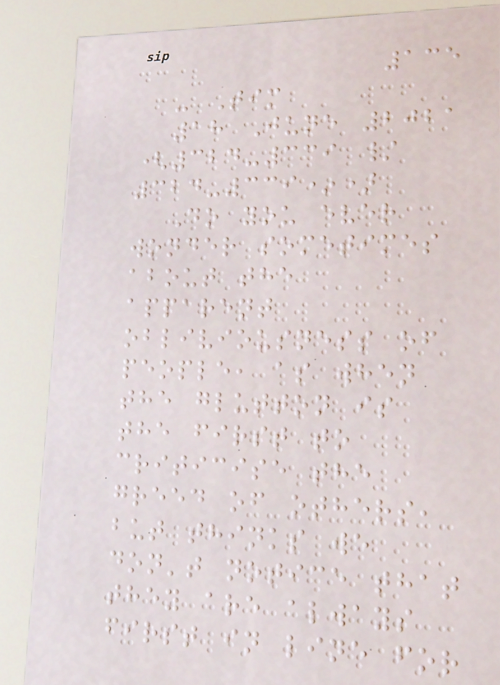135
- Tim
18 June 2021
(324-339 /
324-339*)
Do you ever
wonder sometimes
about the
apparent
obliviousness of
people, as when
the glutton is
the first to
criticise the
greed of others,
but thinks we
don't notice that
they are always
first in line for
